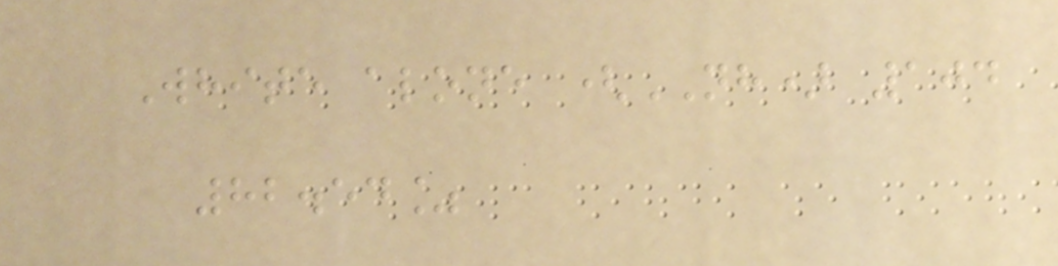White alone (NH) 104
82.54%
